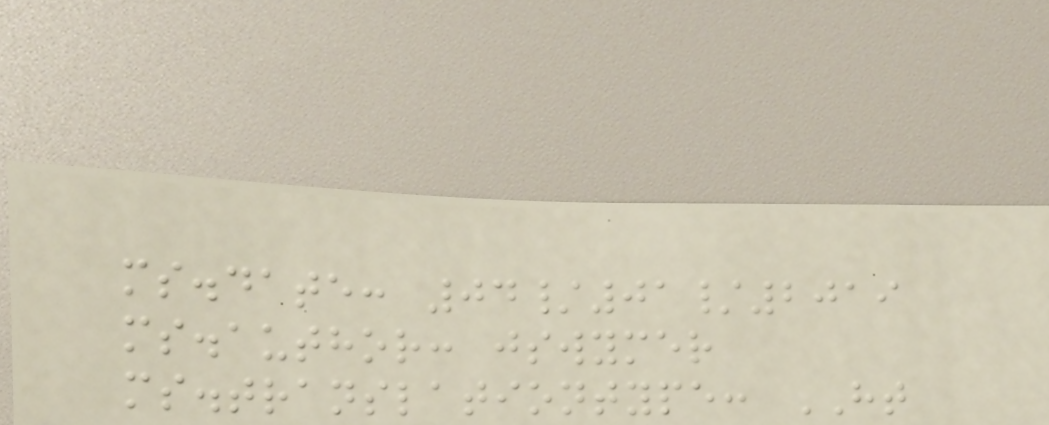ms.date: 04/01/2019
ms.author: jswymer
ms.translationtype: HT
